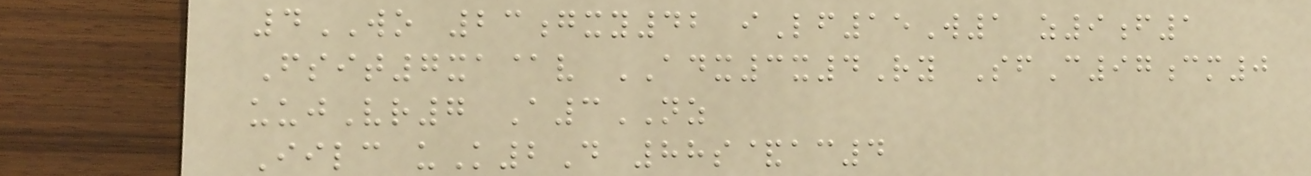4WO 23gxy42 iLf15W1 z9f1
Fsit7xa@v ADX3x4Ry SfC97cm0
uujVr7 A3NZ
Iilc uK2D 88s&ac4
